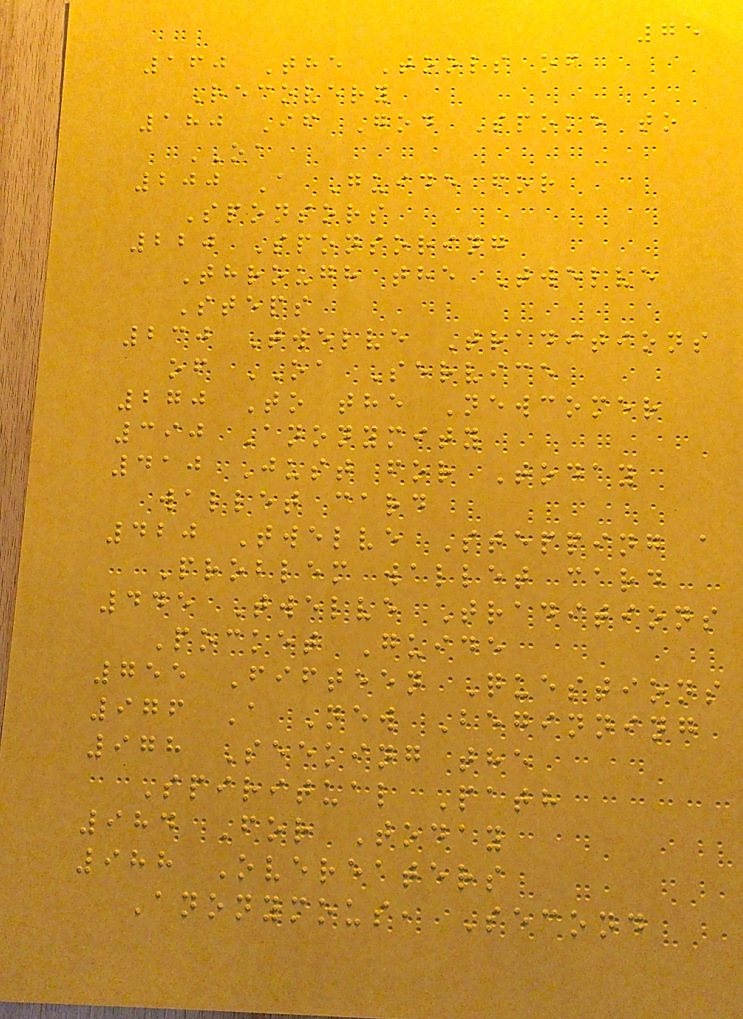75
160 The Tools of
Recovery
180 If God Spoke to
OA
200 A Guide for
Sponsors
220 Sponsoring
Through the Twelve
Steps
230 Twelve Traditions
of OA Service
270 To the Newcomer
390 Anonymity
410 Just for Today
wallet card
420 Twelve Stepping a
Problem wallet card
445 Twelve Traditions
Pocket Guide
755 Fifteen Questions
976 A New Beginning
978 Seeking the
Spiritual Path
984 For Today
988 Overeaters
Anonymous, Second
